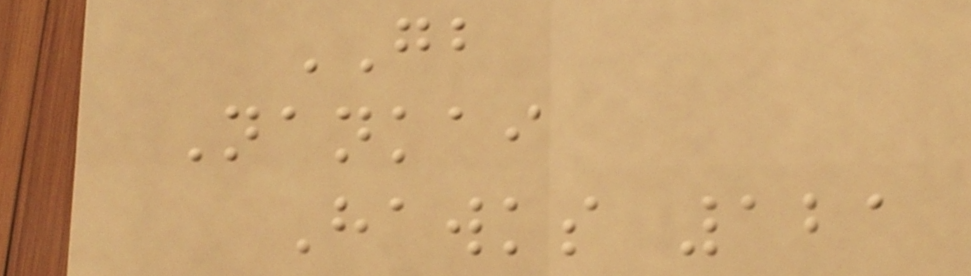GB
Nankai
Hawks 121
